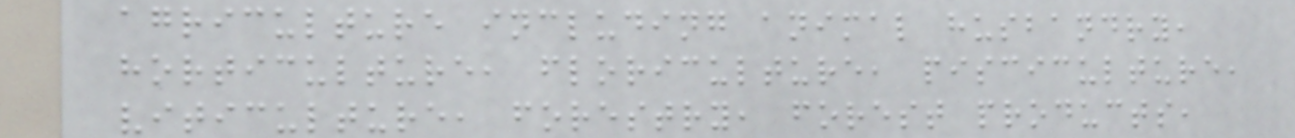agriculture including animal husbandry,
horticulture, floriculture, pisciculture,
viticulture, forestry, forest products,
